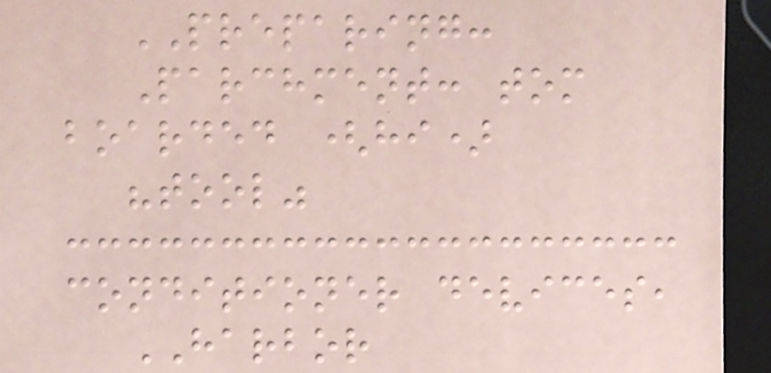PREPARING:
Parchment: tom
boarded (hi)
"tool"
conditioner devices,
HARBOR
